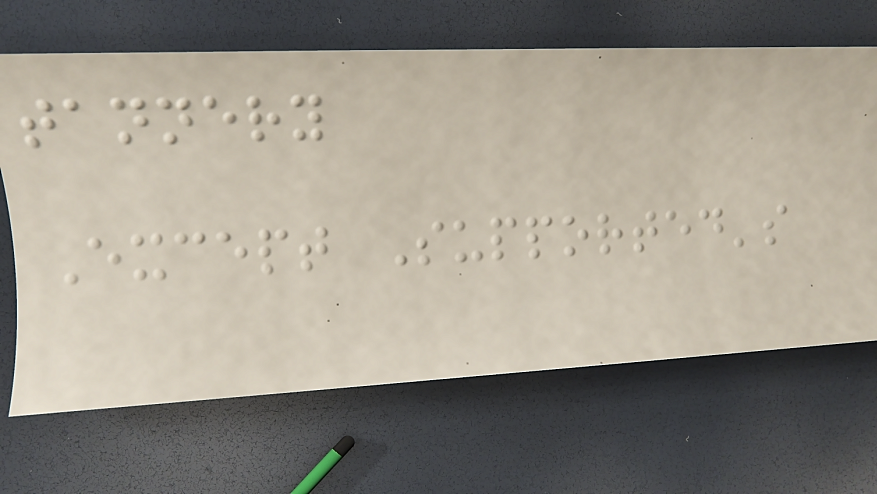tannery
Except Supported's
